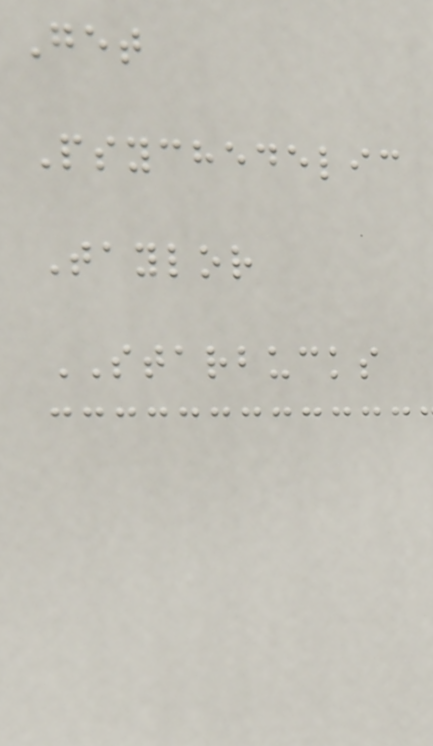Get
Psychedelic
Taylor
STARBUCKS
